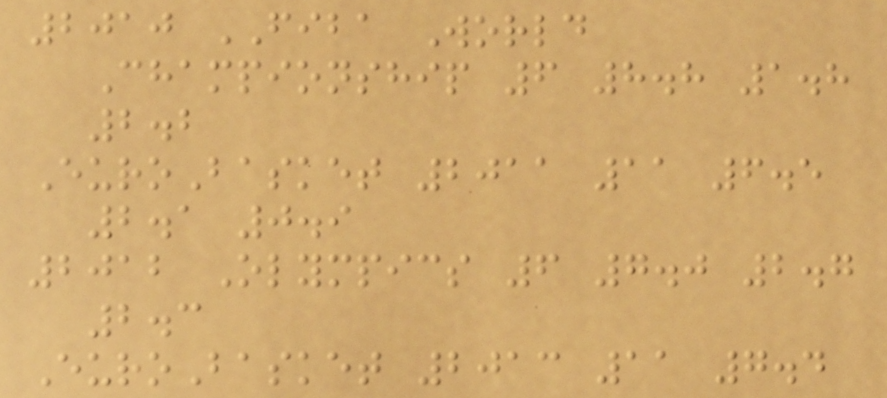2010 FIBA World
Championship 6 8.8 1.8
2.2
EuroBasket 2011 11 6.5
2.1 0.9
2012 Olympics 6 7.0 2.7
2.3
EuroBasket 2013 11 7.4
